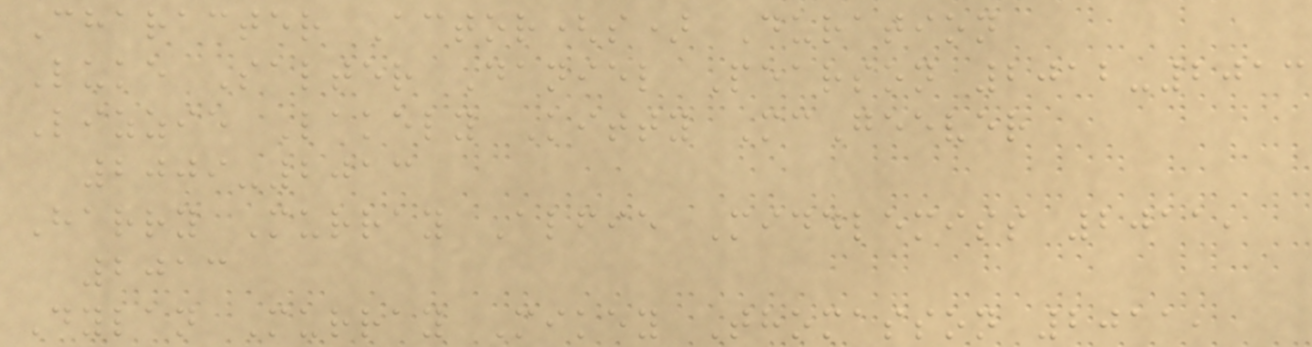Character Actor(s) Duration
Luke Salter Daniel Pearson 2012-2013
Lizzie Lakely Kitty McGeever
2009-2013
Harry Murray Alfie Middlemiss 2011,
2013
Dylan Murray Mikey Thomasson 2011,
